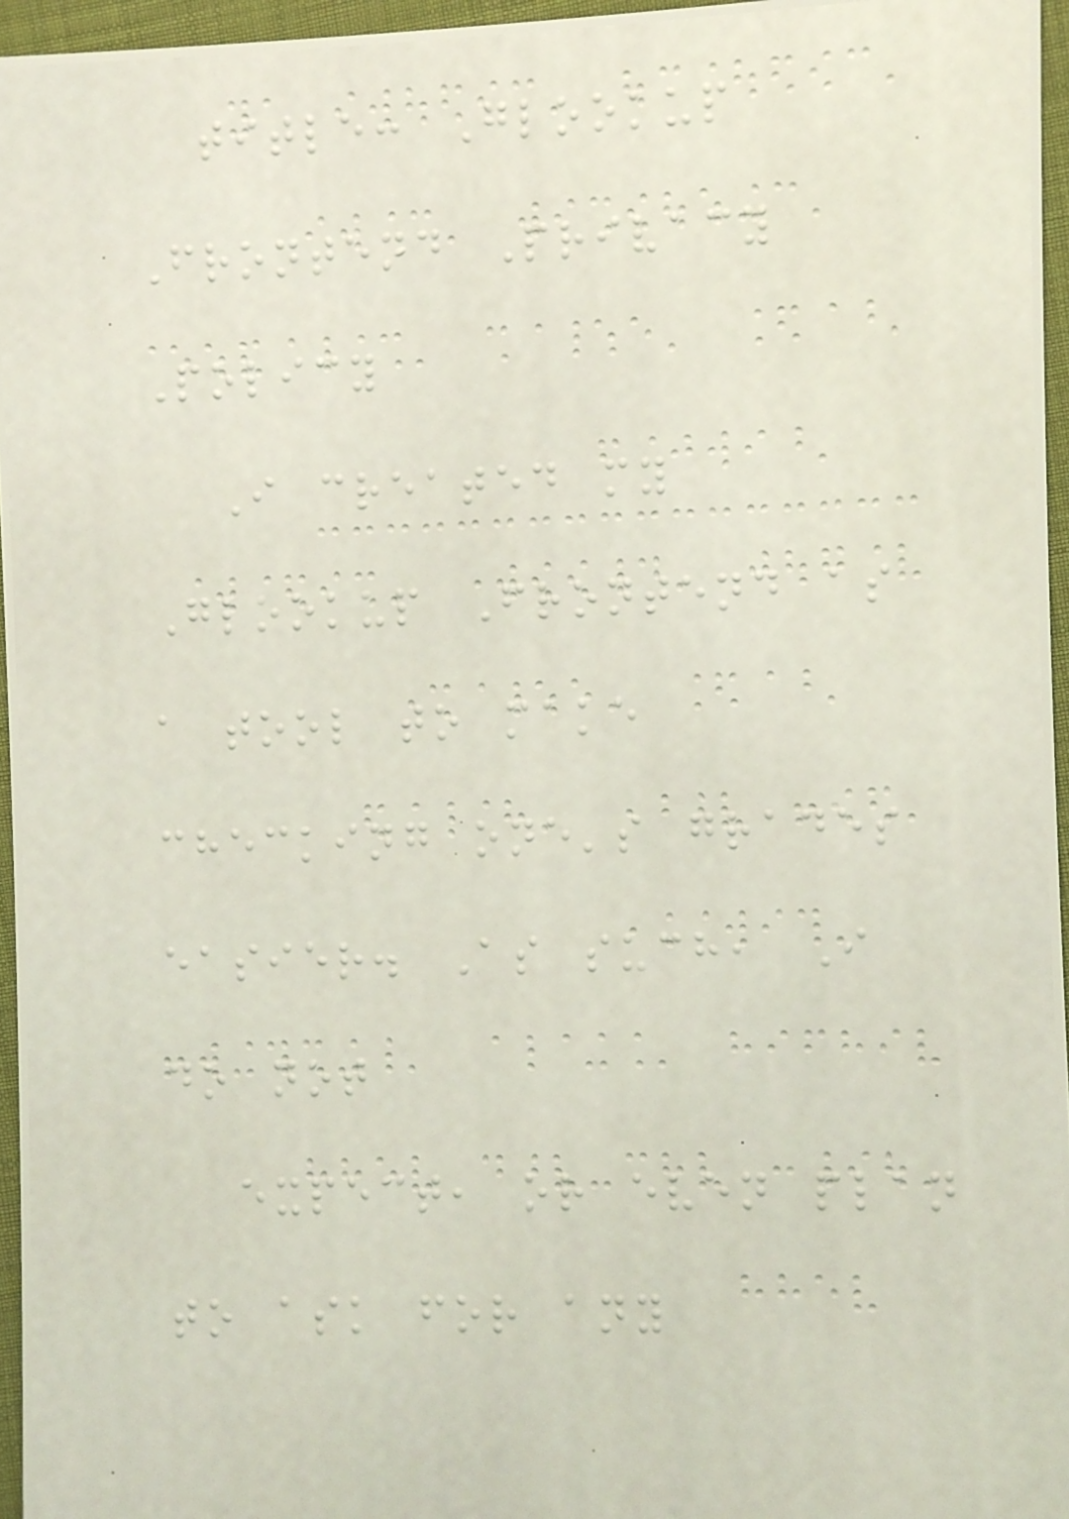title: Glookup
Frontend Privacy
Policy
I created my
Glookup Frontend as
a tool to make
checking one's grades
easier. As such, I
do not
expect, or even plan
to ask for any
